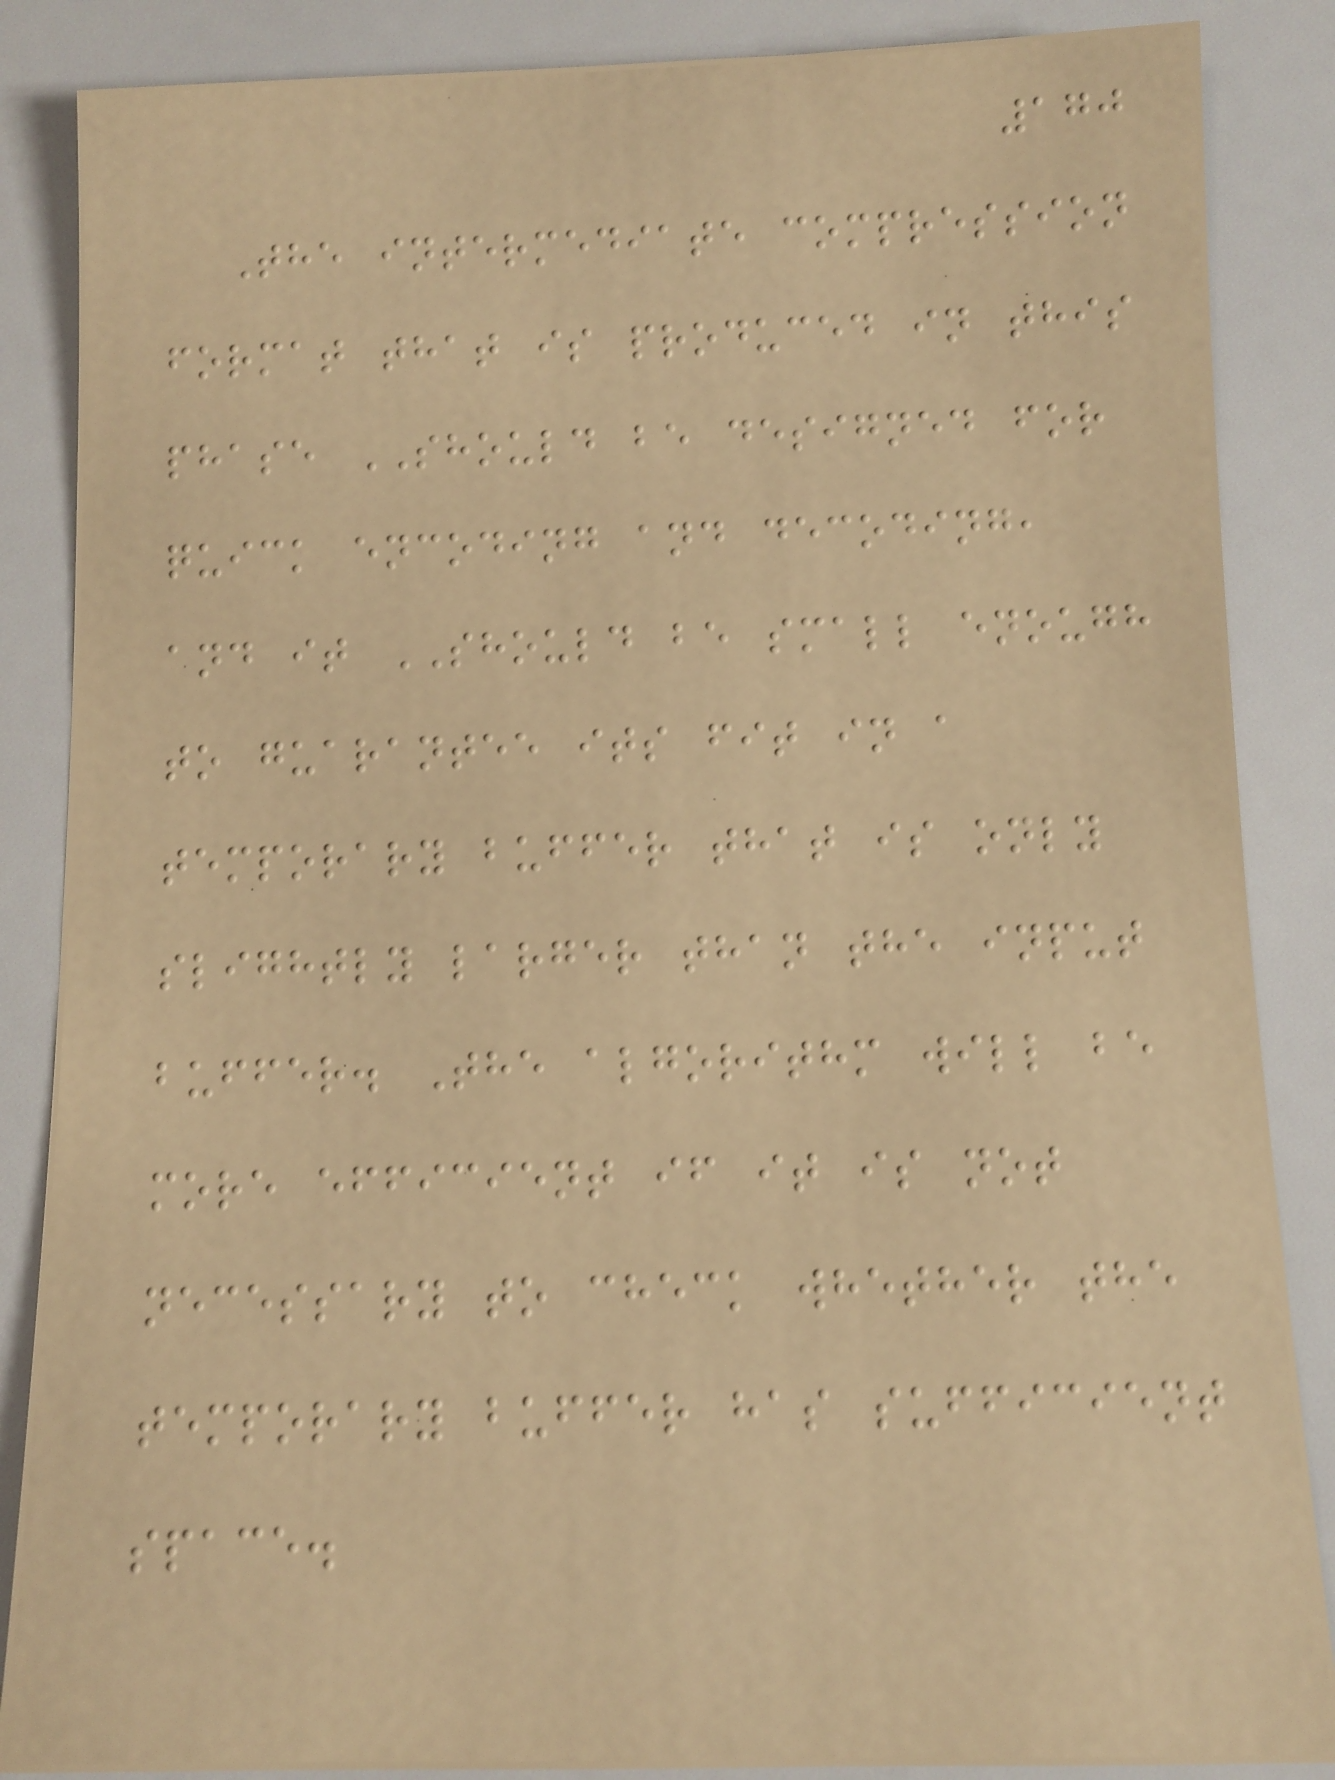170
The intermediate compression
format that is produced in this
phase SHOULD be designed for
quick encoding and decoding,
and it SHOULD be small enough
to guarantee its fit in a
temporary buffer that is only
slightly larger than the input
buffer. The algorithm will be
more efficient if it is not
necessary to check whether the
temporary buffer has sufficient
space.
